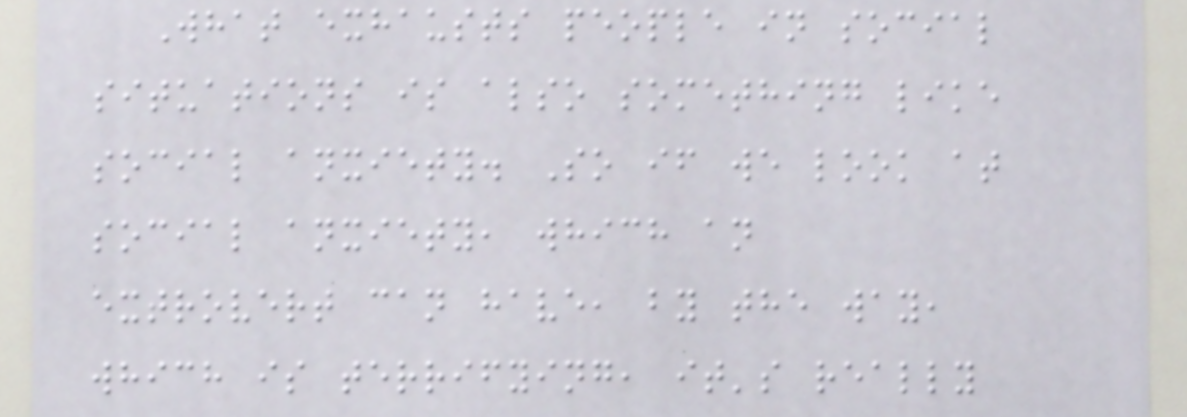What exhausts people in social
situations is also something like
social anxiety. So if we look at
social anxiety, which an
extrovert can have, by the way,
which is terrifying, it's really
